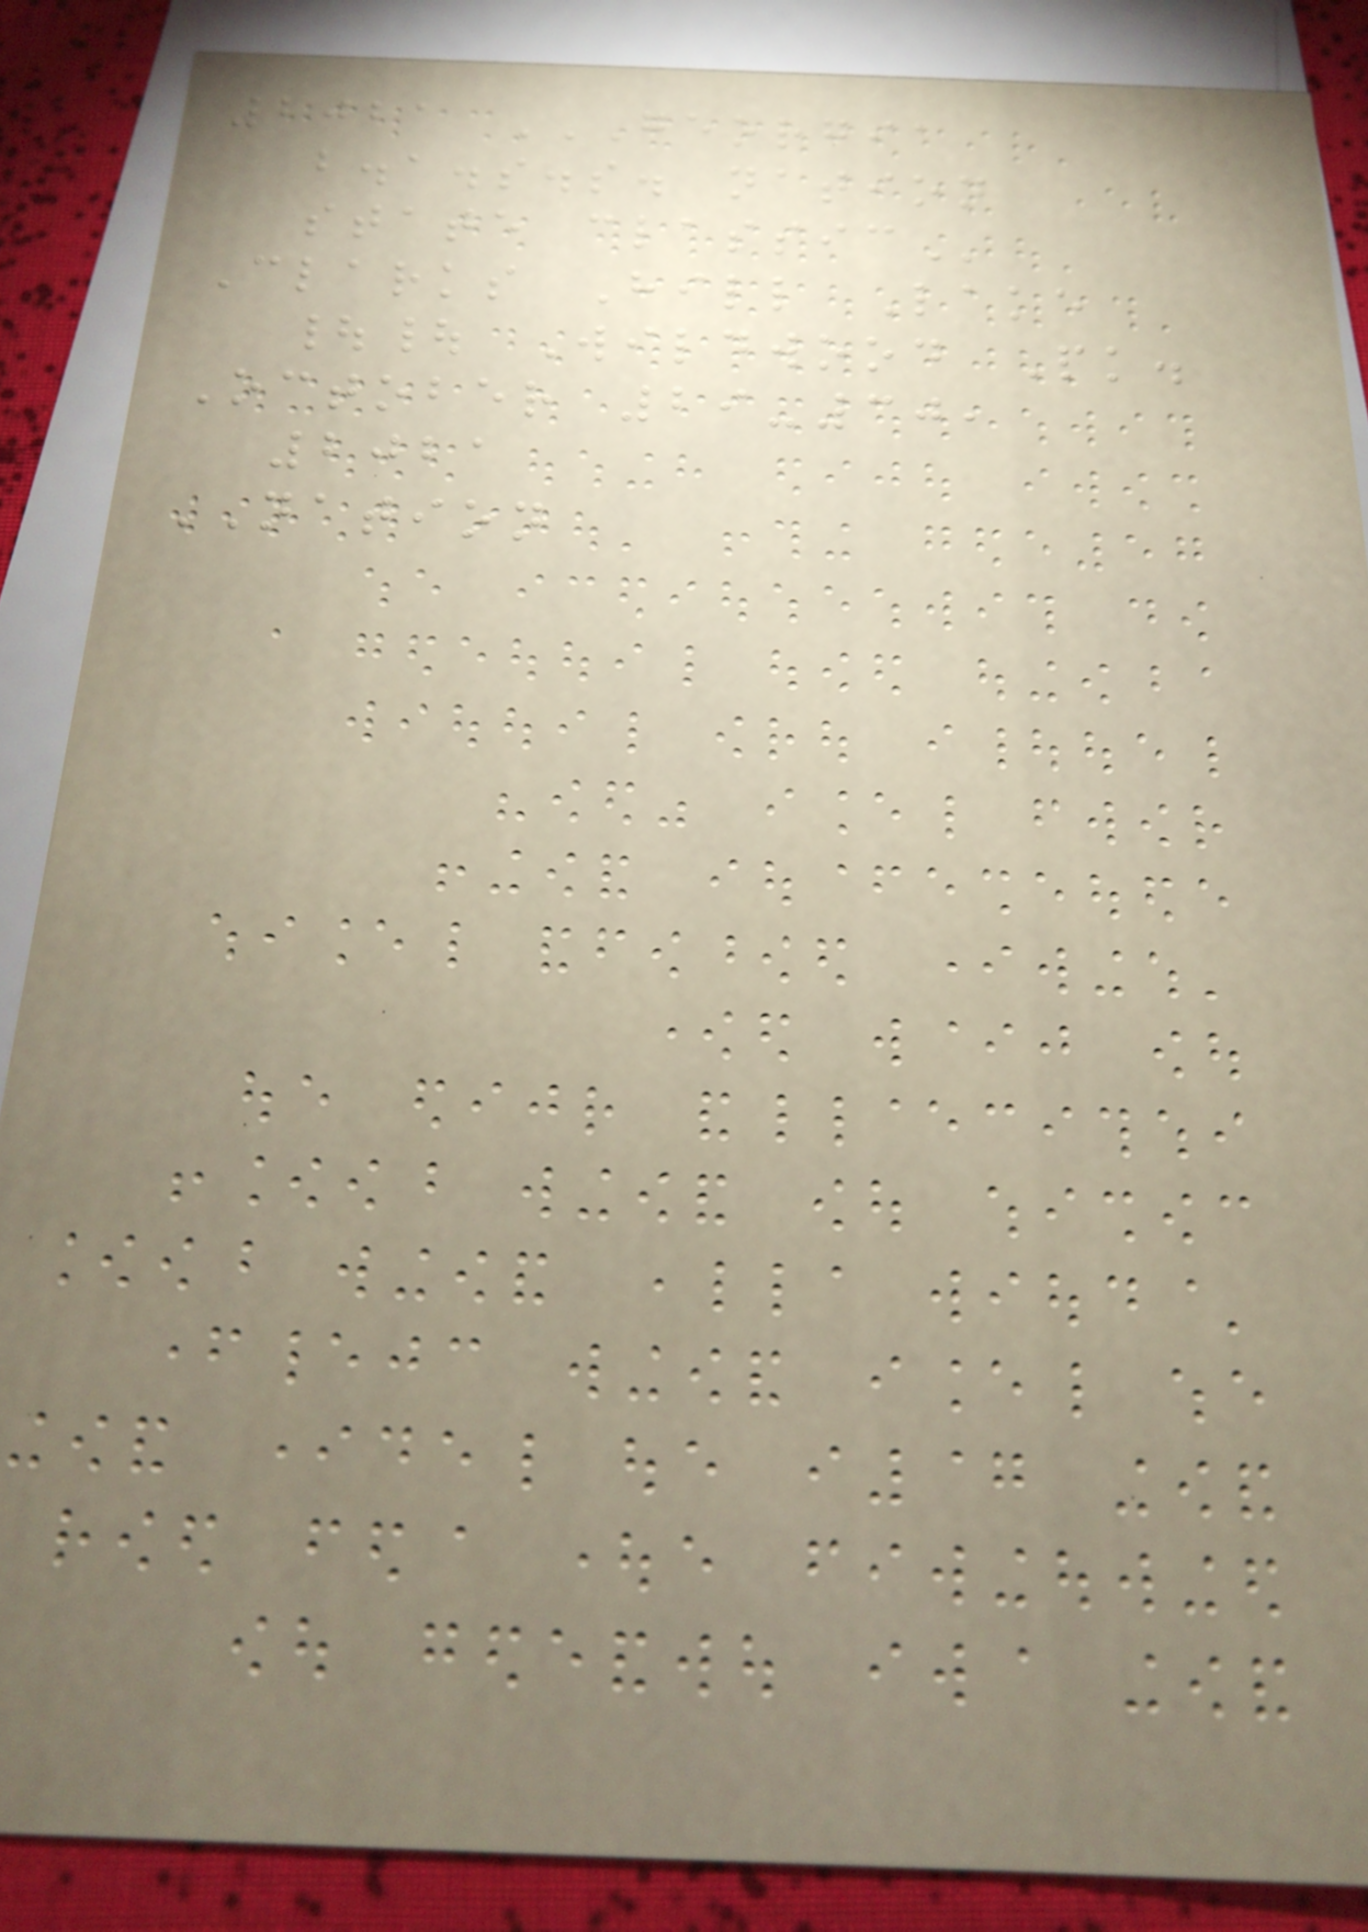2021 GEORGIA
B.A.S.S. NATION
STATE CLASSIC
Clarks Hill Lake
|| Wildwood Pk.
October 29-30,
2021
NATION
